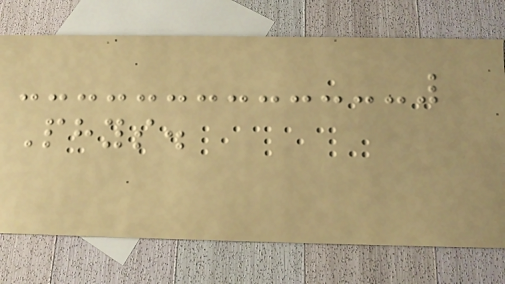Phys.
